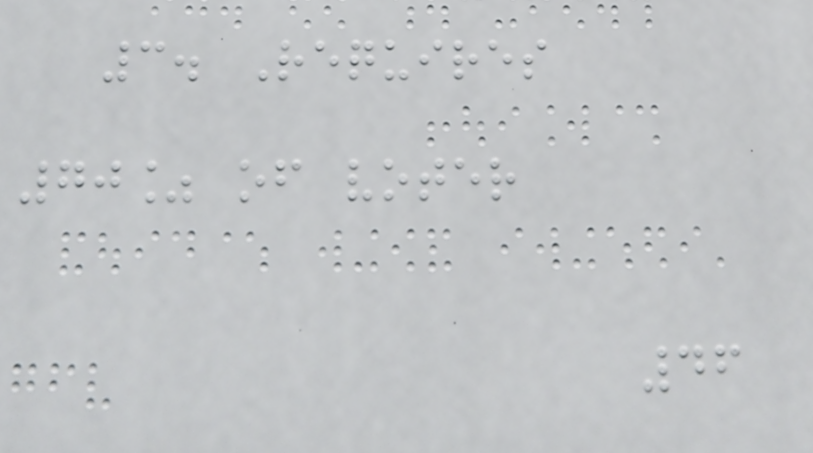3. Requires
70% of voter
46
